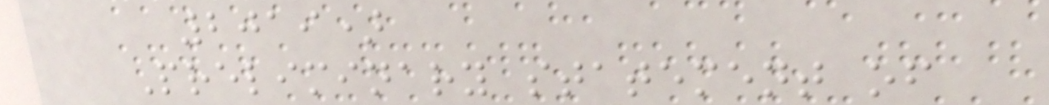2019)
Preliminary statement of
